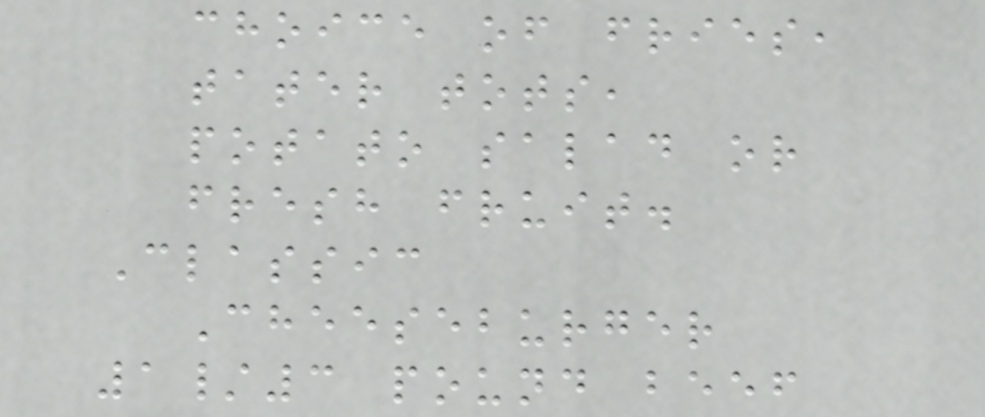choice of fries,
tater tots,
potato salad or
fresh fruit.
Classic
Cheeseburger
1/3 pound beef
